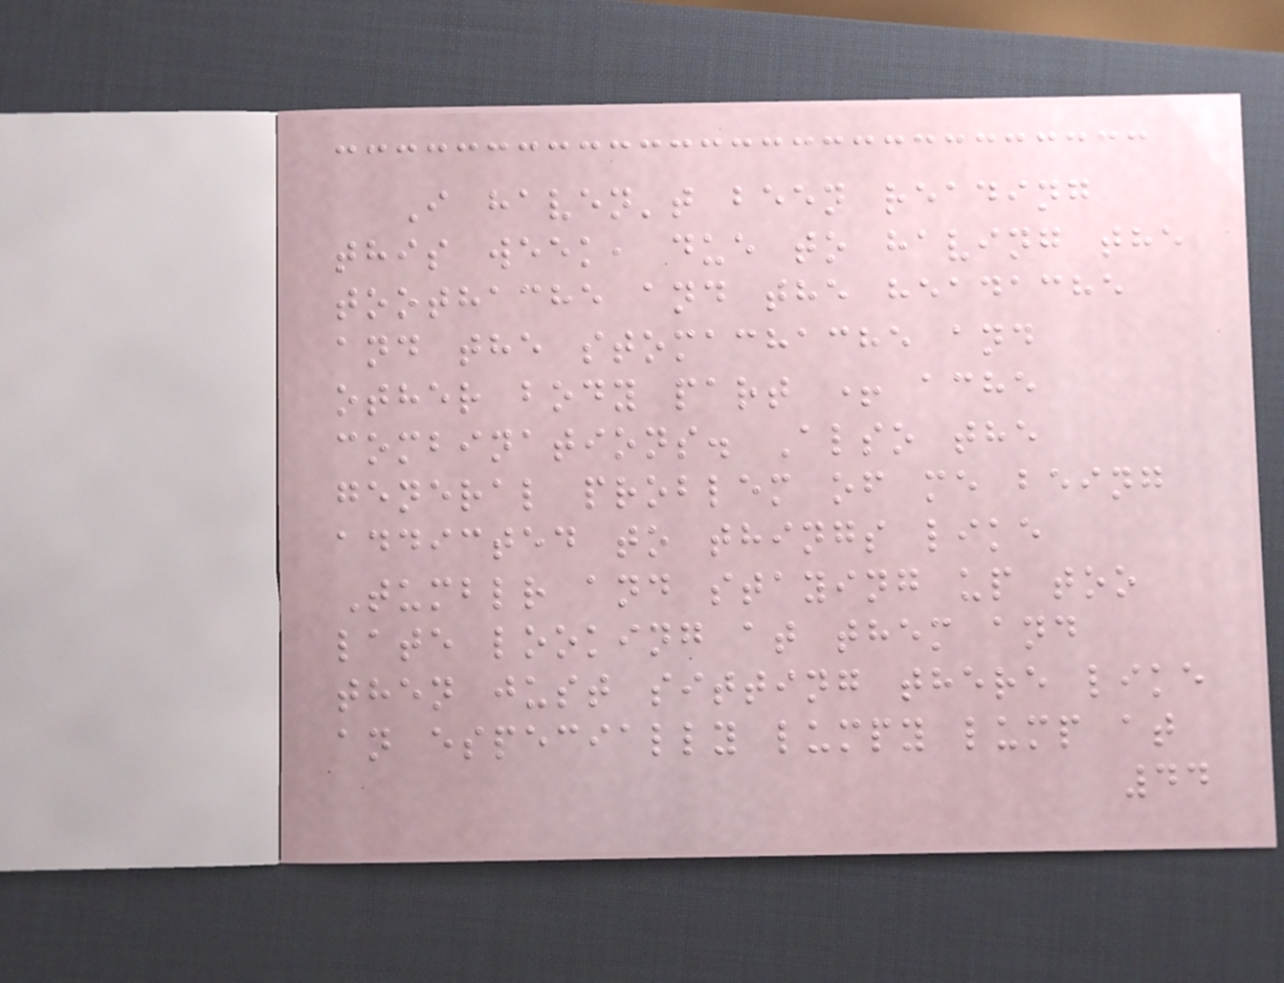I haven't been reading
this week, due to having the
toothache and the headache
and the stomachache and
other body part + ache
combinations. Also the
general problem of me being
addicted to things like
Tumblr and staying up too
late looking at them and
then just sitting there like
an especially lumpy lump at
44
